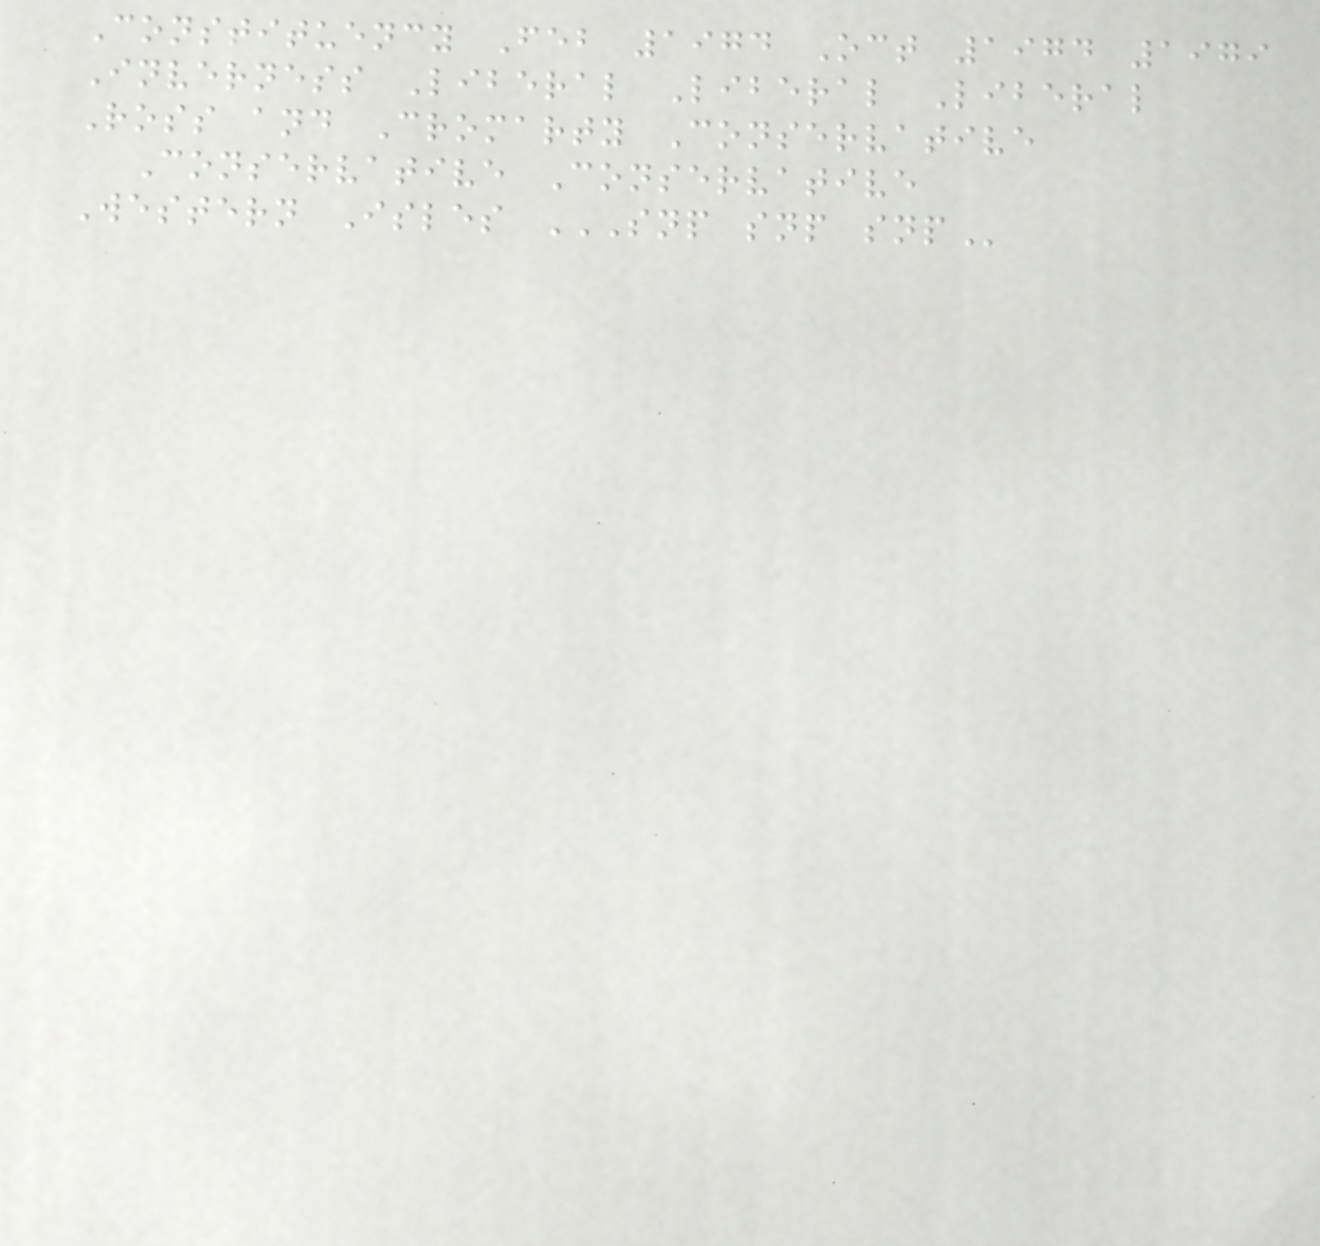Constituency Feb 1974 Oct 1974 1979
Inverness Liberal Liberal Liberal
Ross and Cromarty Conservative
Conservative Conservative
Western Isles SNP SNP SNP
